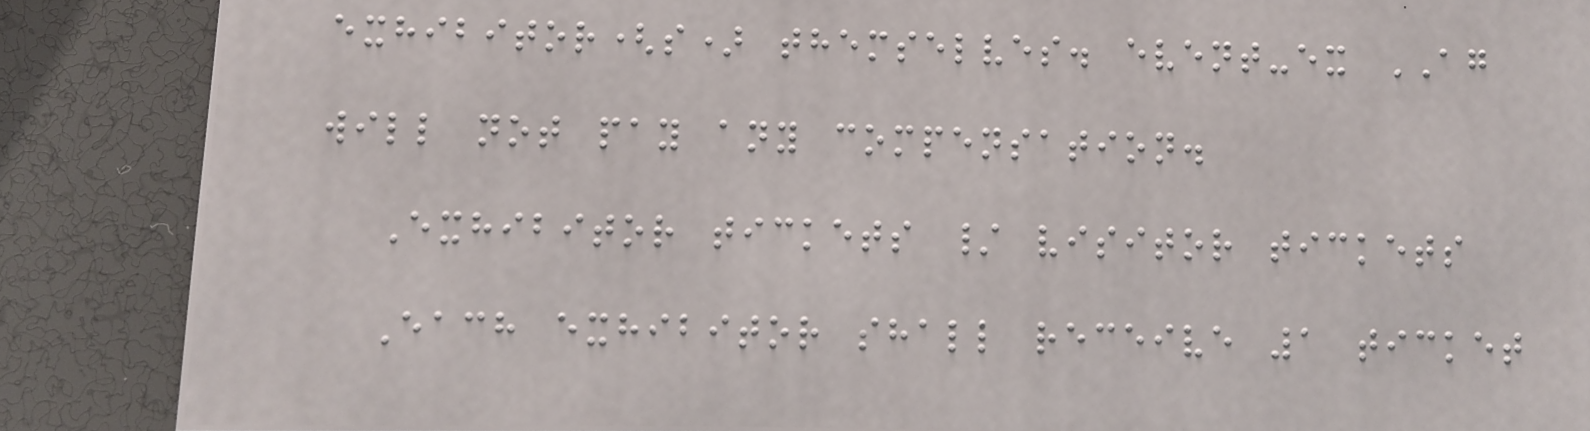exhibitor(s) themselves. event-ex AG
will not pay any compensation.
Exhibitor tickets / visitor tickets
Each exhibitor shall receive 1 ticket
